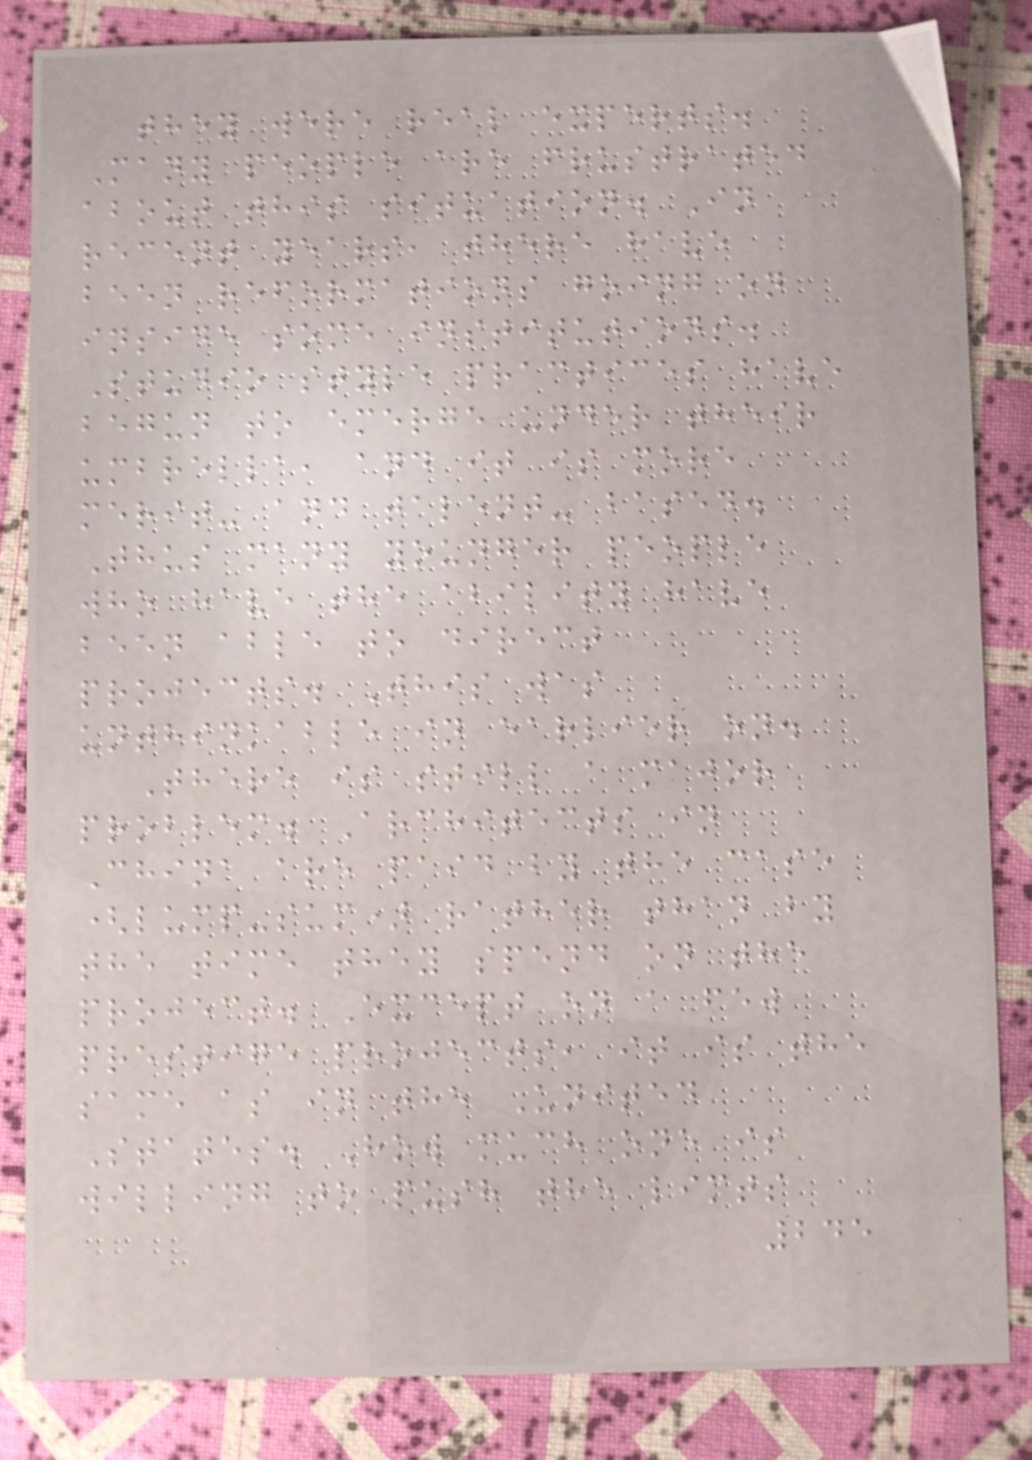they were real experts.
Many people are frustrated
about this situation. In
recent years, there have
been reformations going on
inside some institutions.
Studio style practices have
begun to emerge under their
umbrella, and it is more
merit- and talent- based.
Thus many younger people
who have the ability have
been able to direct
projects. This was
unthinkable in earlier on.
There is still a major
problem. Architects in
China are paid by the case
(lump-sum) rather than by
the time they spend on the
project. Except on a few
prestige projects, it is the
same as in the United
States. How much one is
willing to push the limts
245
